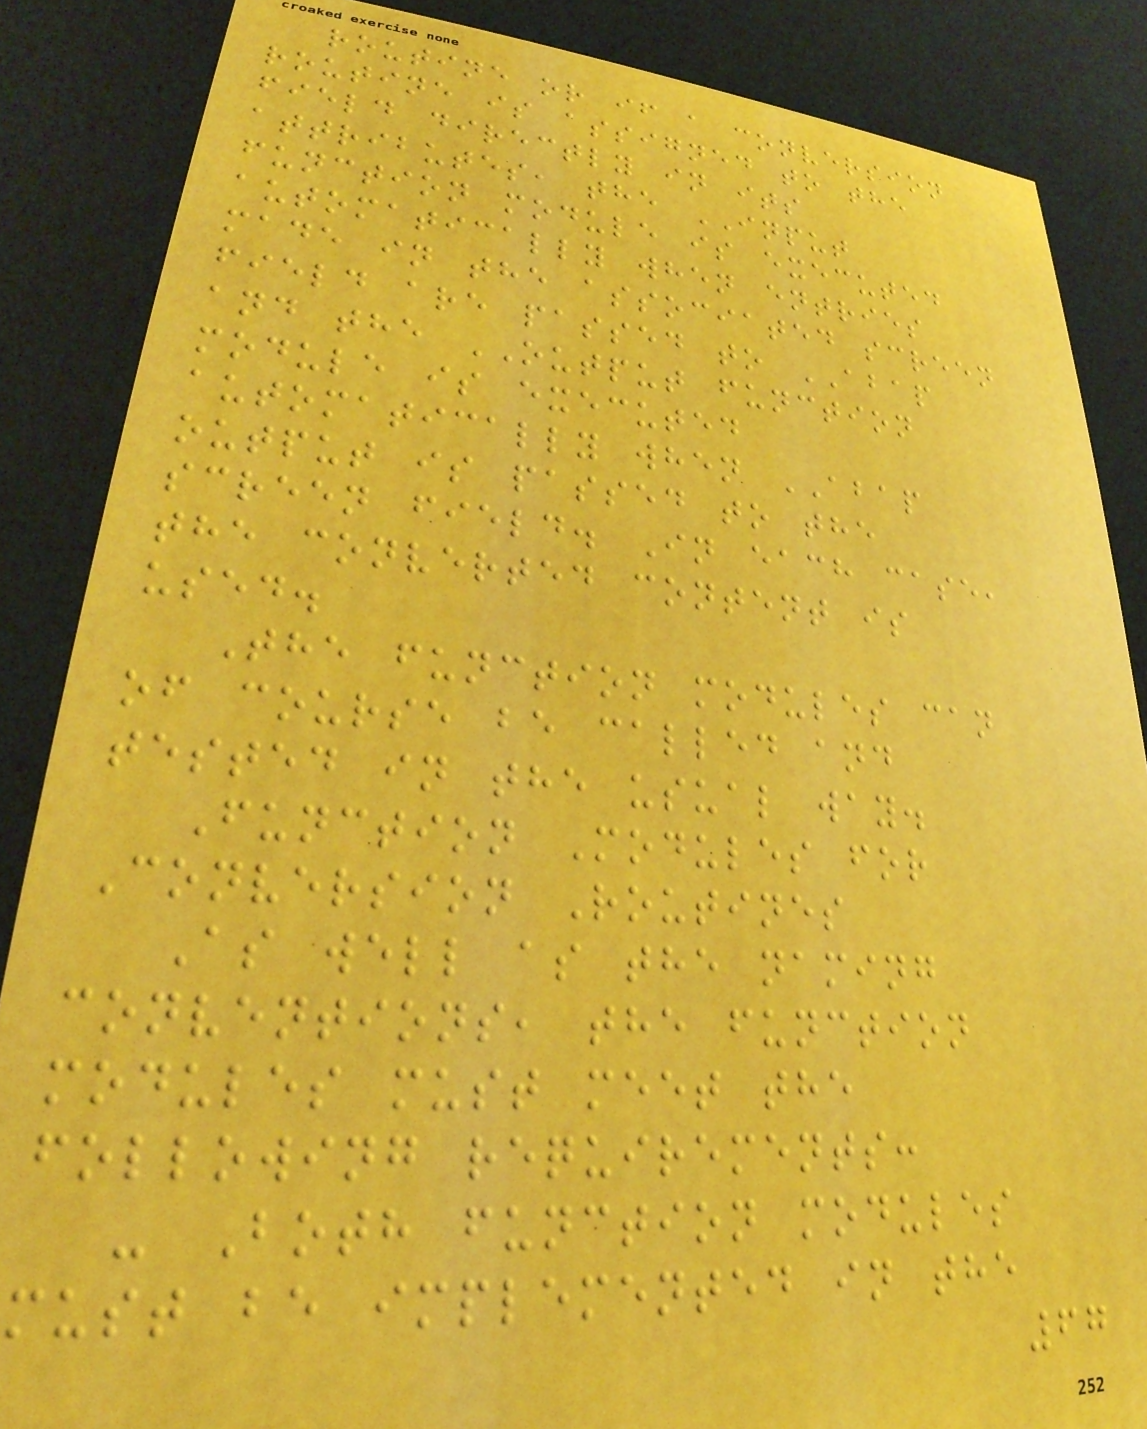routine or if a conversion
routine is assigned to the
field directly in its
attributes, the INPUT
function module is executed
automatically when entries
made in the associated screen
field are passed to ABAP
and the OUTPUT function
module is executed
automatically when ABAP
output is passed to the
screen field. In each case,
the converted content is
used.
The function modules can
of course be called and
tested in the usual way.
Function Modules for
Conversion Routines
As well as the naming
conventions, the function
modules must meet the
following requirements:
- Both function modules
must be implemented in the
67
